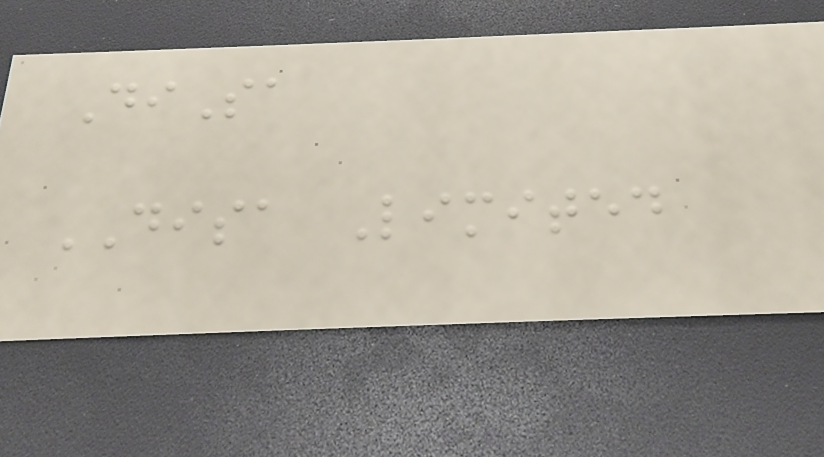DiSa
DISA Limited
